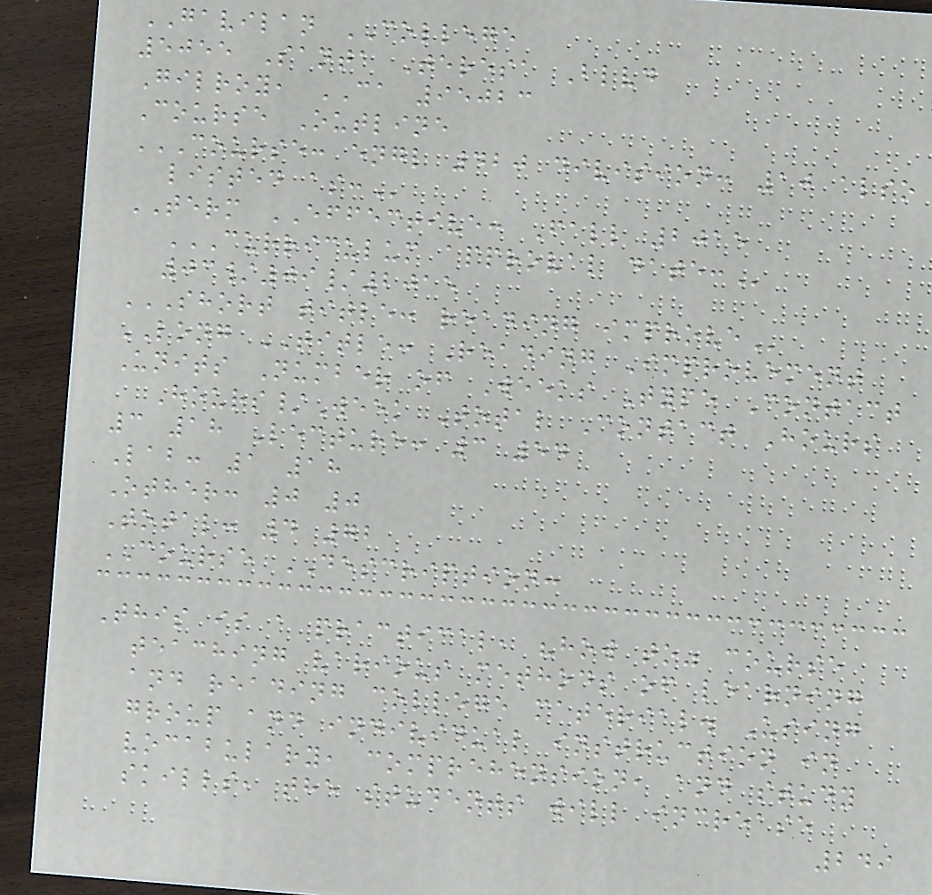GAVILAN COLLEGE
5055 Santa Teresa Blvd
Gilroy, CA 95023
Course Outline
COURSE: ENGL 420 DIVISION: 10 ALSO
LISTED AS:
TERM EFFECTIVE: Fall 2015
CURRICULUM APPROVAL DATE:
03/09/2015
SHORT TITLE: READING IMPROVE
LONG TITLE: Reading Improvement
Units Number of Weeks Type Contact
Hours/Week Total Contact Hours
3 18 Lecture: 3 54
Lab: 1 18
Other: 0 0
Total: 4 72
COURSE DESCRIPTION:
This is a practical, "how to" course
teaching various methods of learning
and reading college material. Using
group and individual instruction in
vocabulary, comprehension, and study
skills, the students will increase
249
